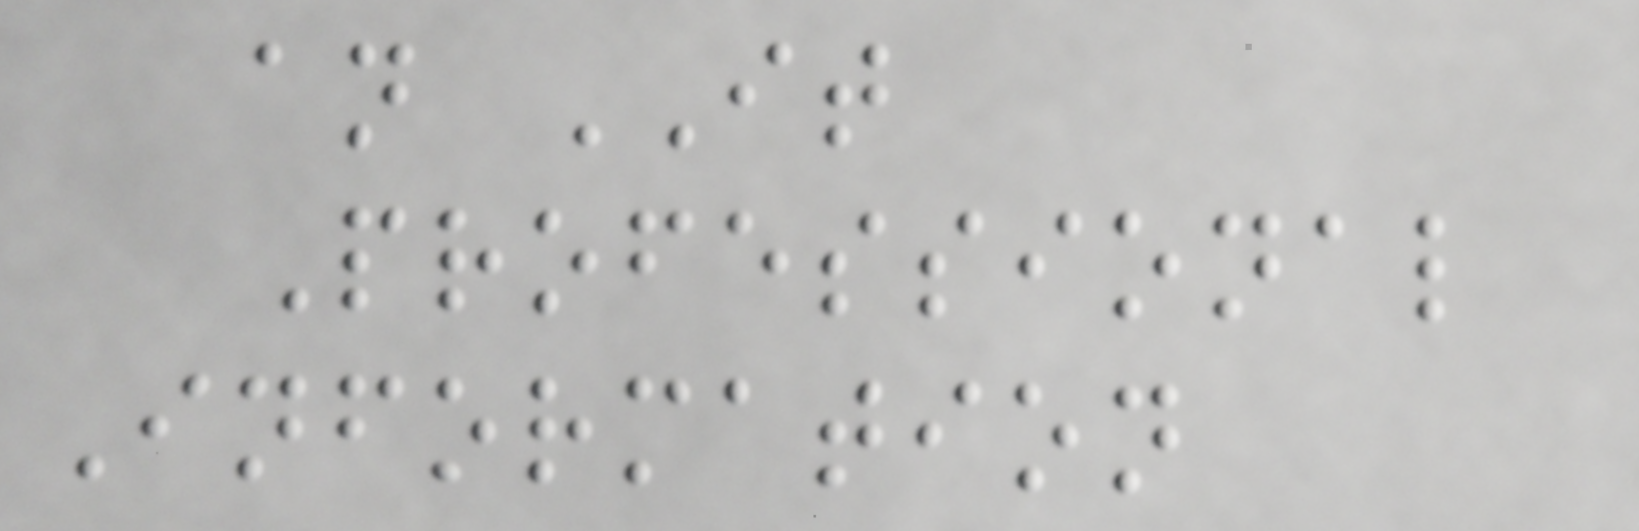an IT
Professional
Information
